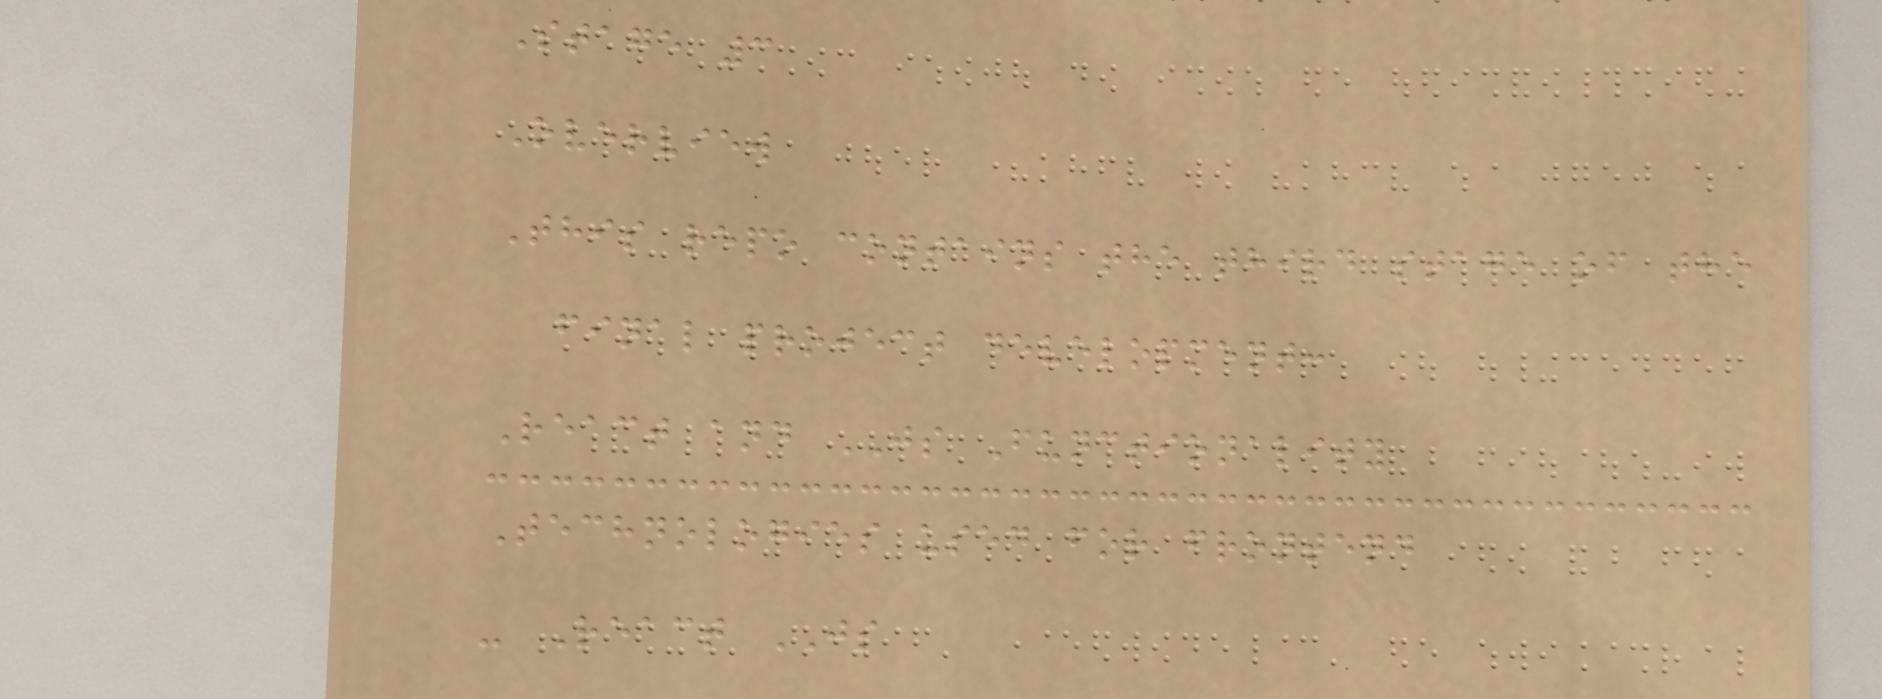Stage 3
Overview
This repo contains the third stage of the
final project development:
React and JS Functionality
Technologies used for frontend
- React JS
